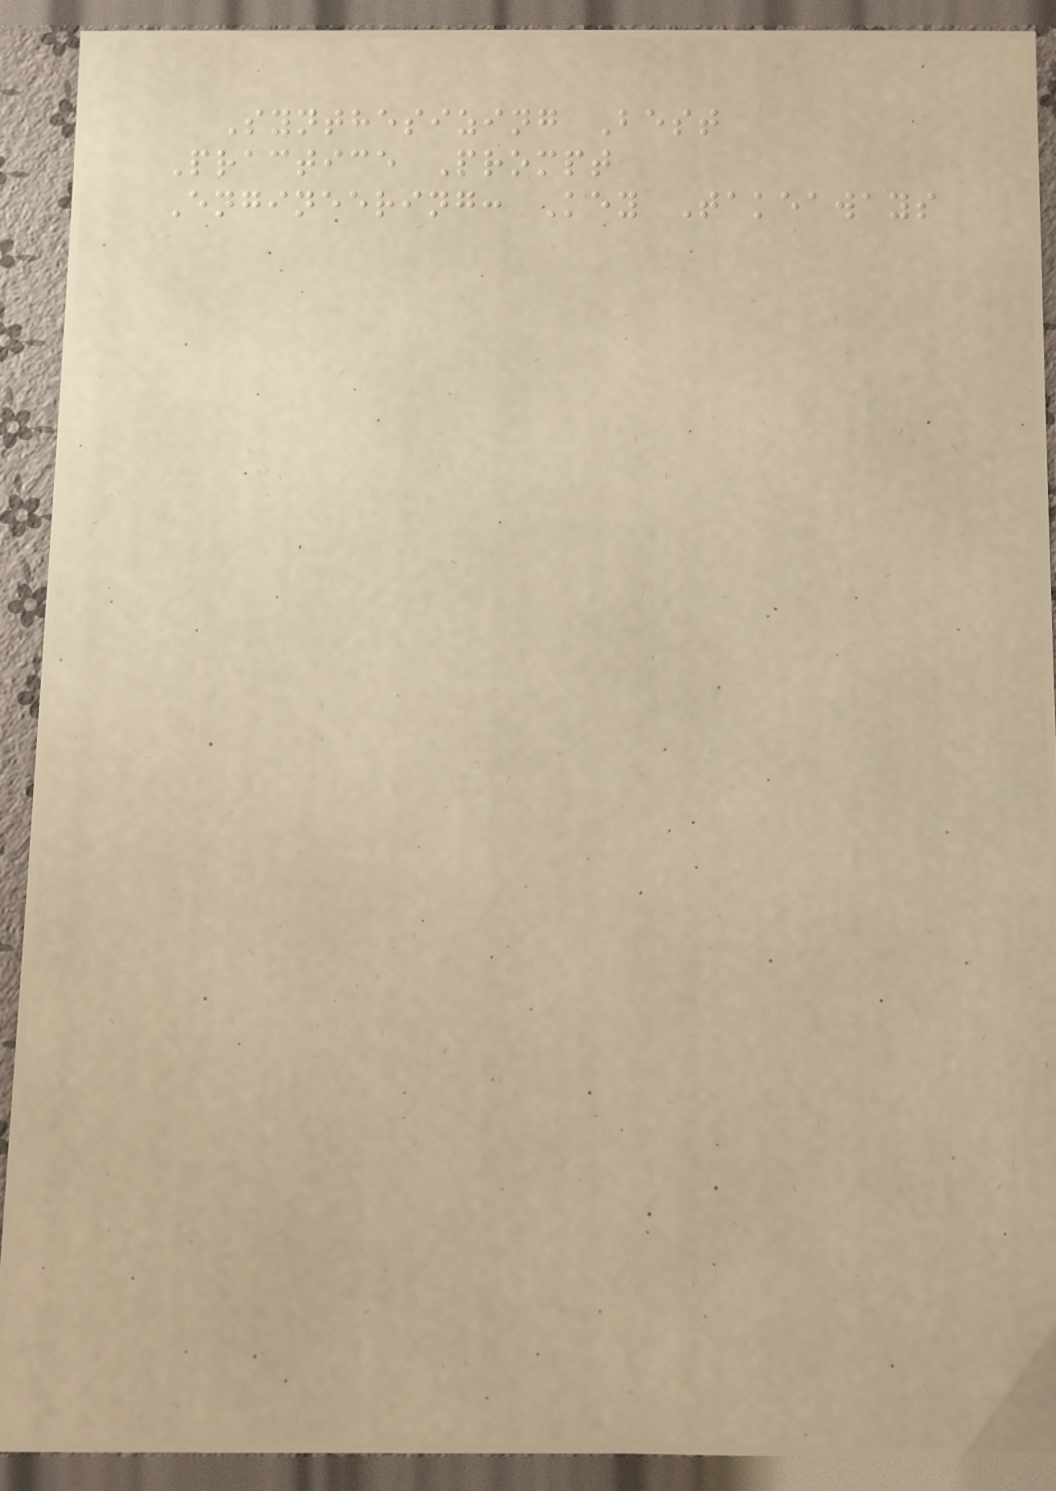Synthesizing Best
Practice Prompt
Engineering: Key Takeaways
